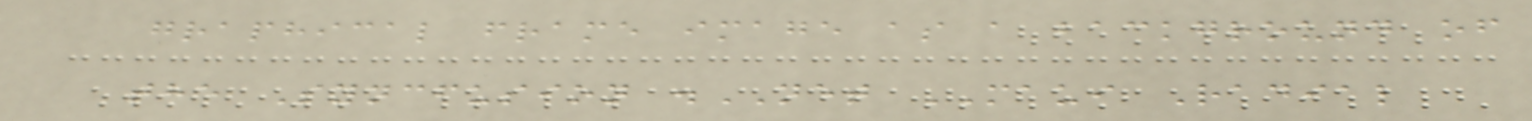graphical frame image as a background of
the Syncfusion .NET MAUI Radial
